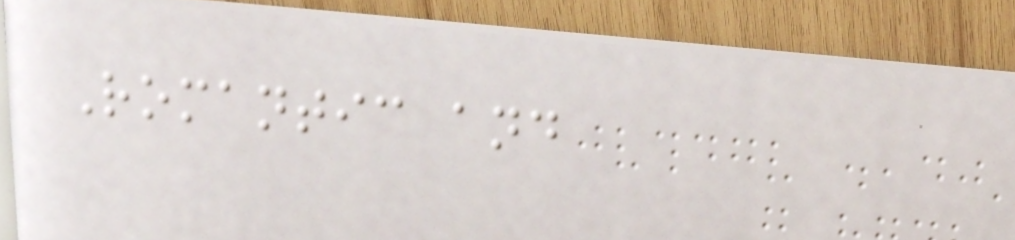Romantic and
